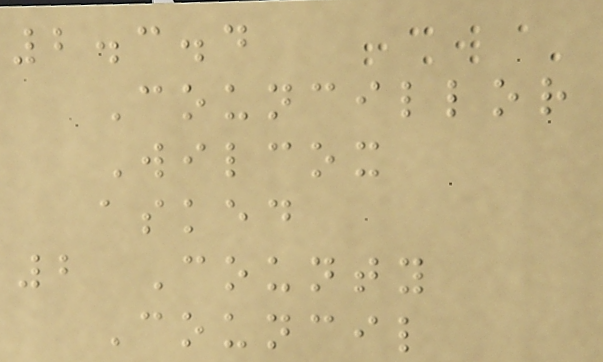2.3.4
Councillor
Wilcox
asked
2 County
Council
